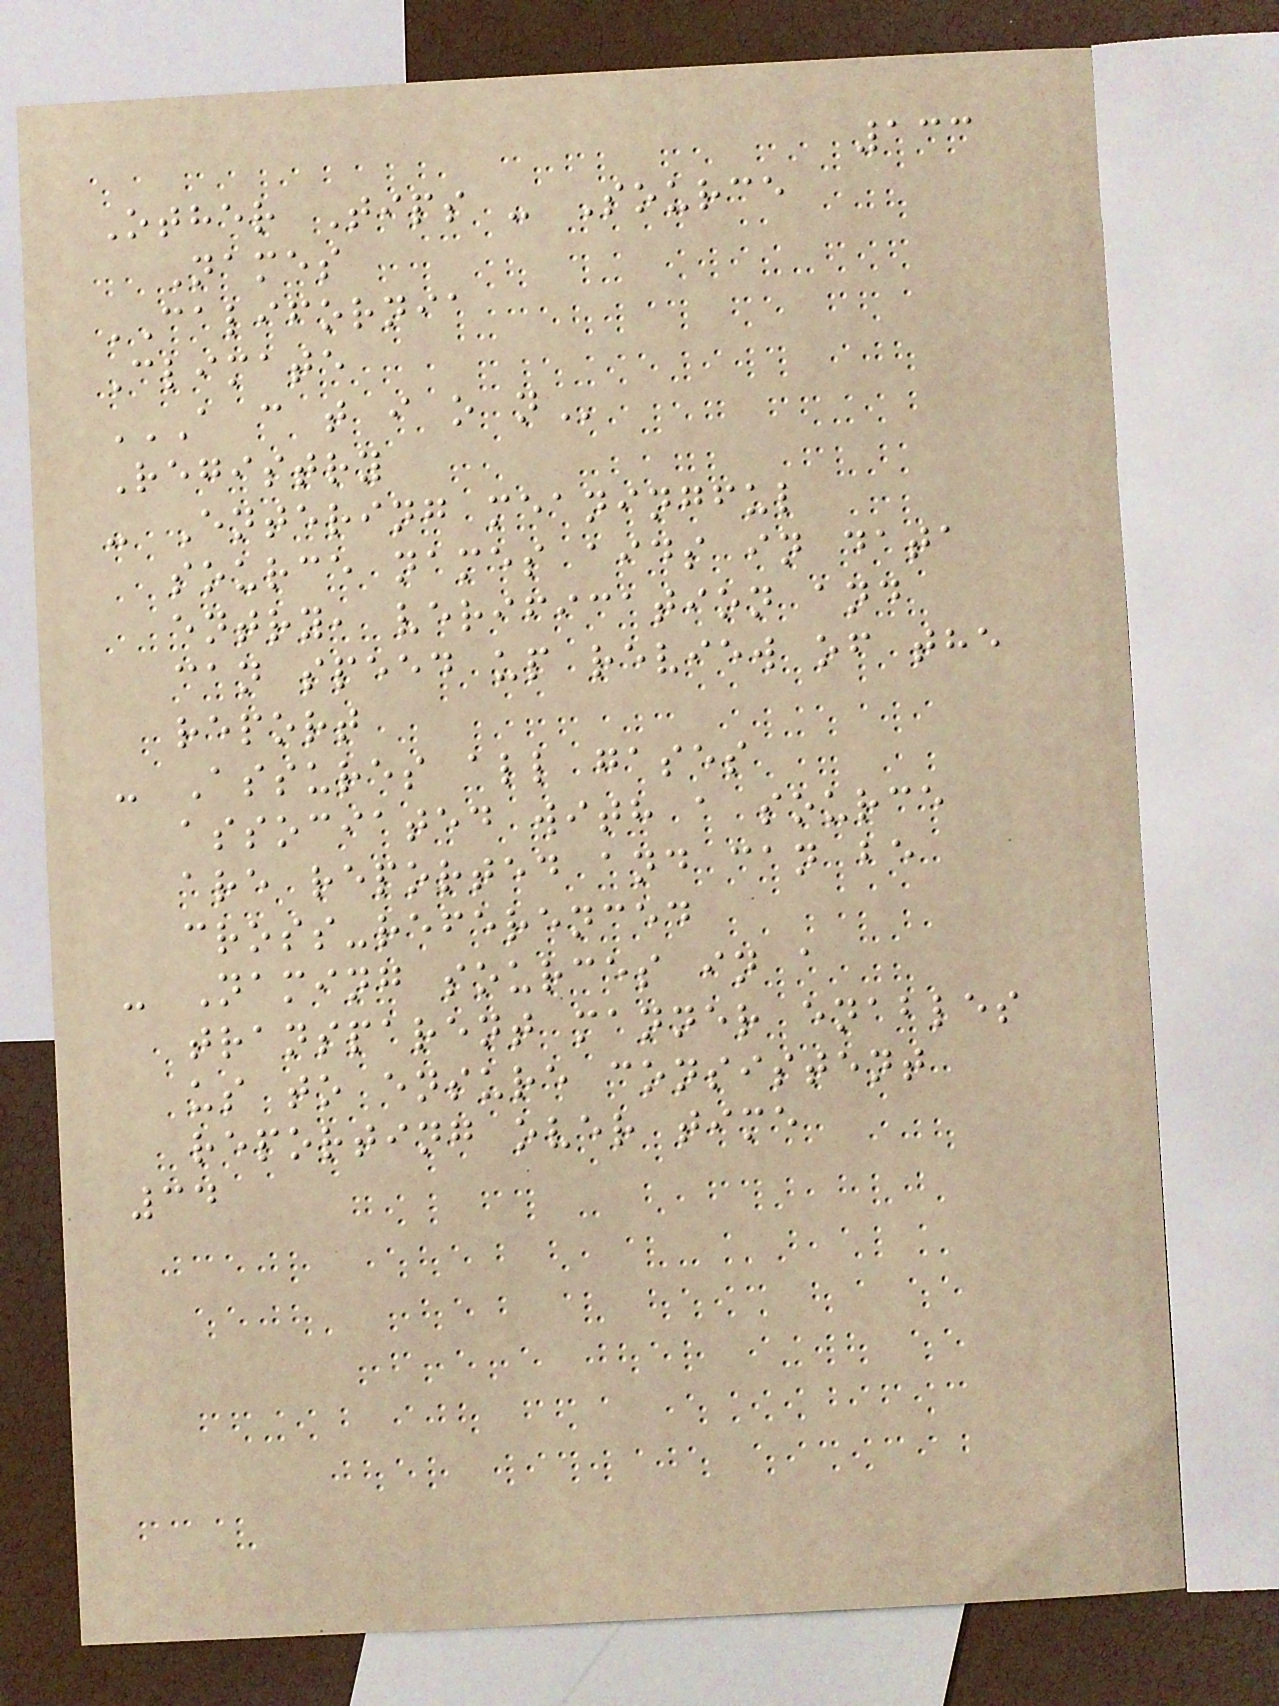133
Other Tips - Source
Names
CALIFORNIA
Climate
A C T I O N
Registry
- Entering meaningful
source names aids in data
entry, verification and
can speed up review of the
report
- Assures all gases
associated with a source
are reported and can be
cross-referenced
- Naming sources in a
transparent manner enables
us to ensure consistent
reporting over time
34
